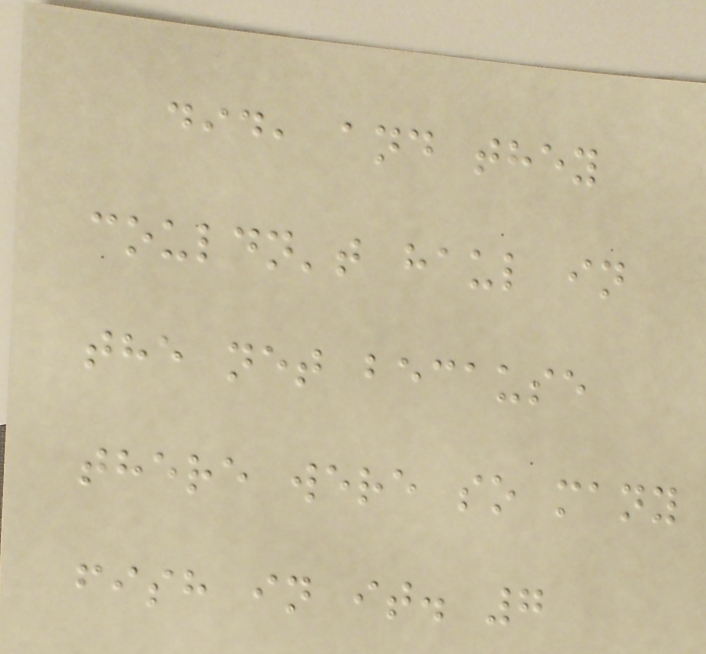did, and they
couldn't haul in
the net because
there were so many
fish in it. 7
